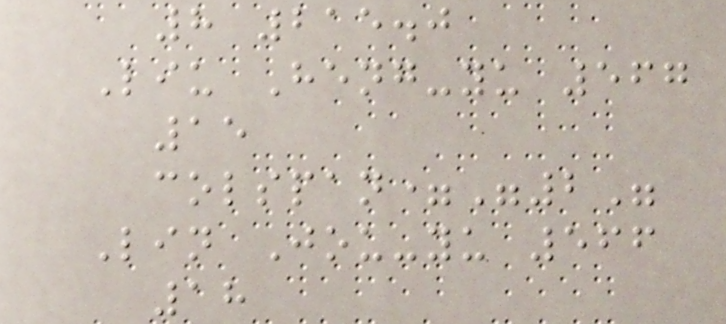8 215.0
Liu Heng-yu 567
15
colspan="2"
Lin Jou-yu 566
18
